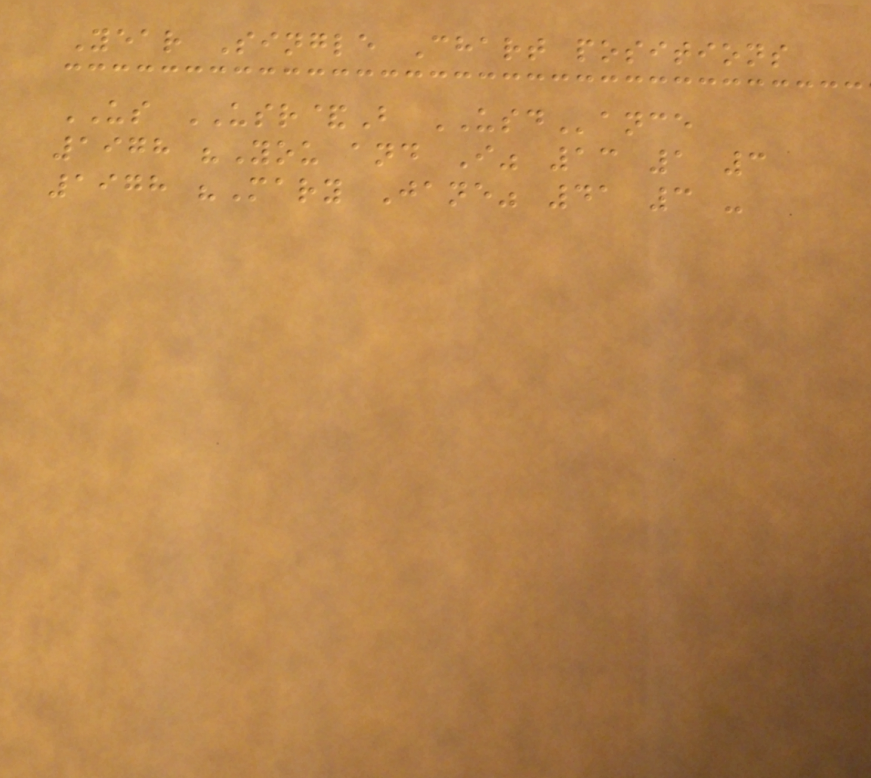Year Single Chart positions
US USR&B USDance
1978 "You and I" 13 1 3
1978 "Mary Jane" 41 3 -
